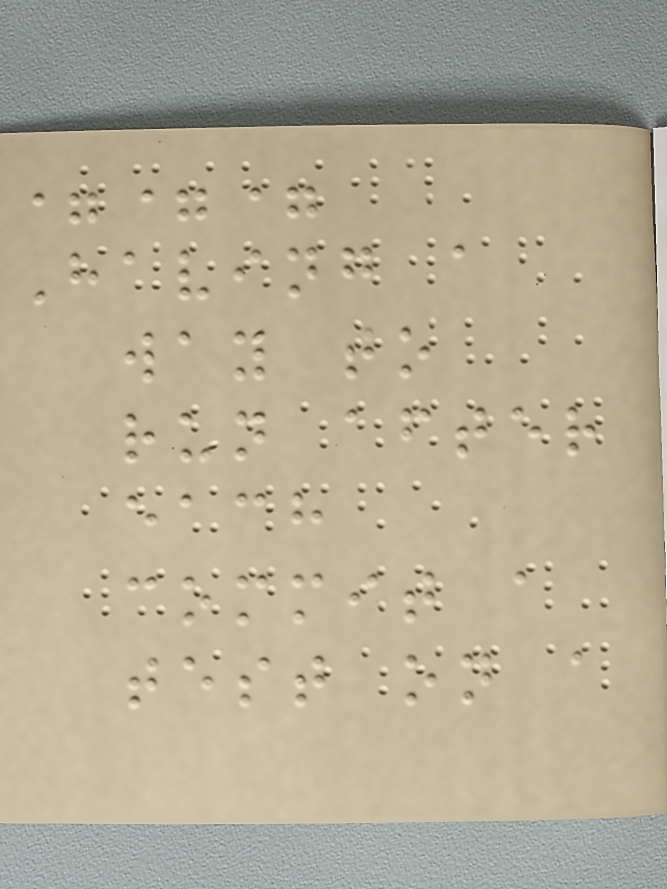===
Having a
way to
run after
each
commit a
test on a
